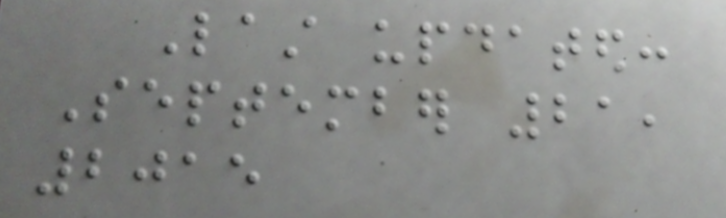Last updated:
September 21,
2015
